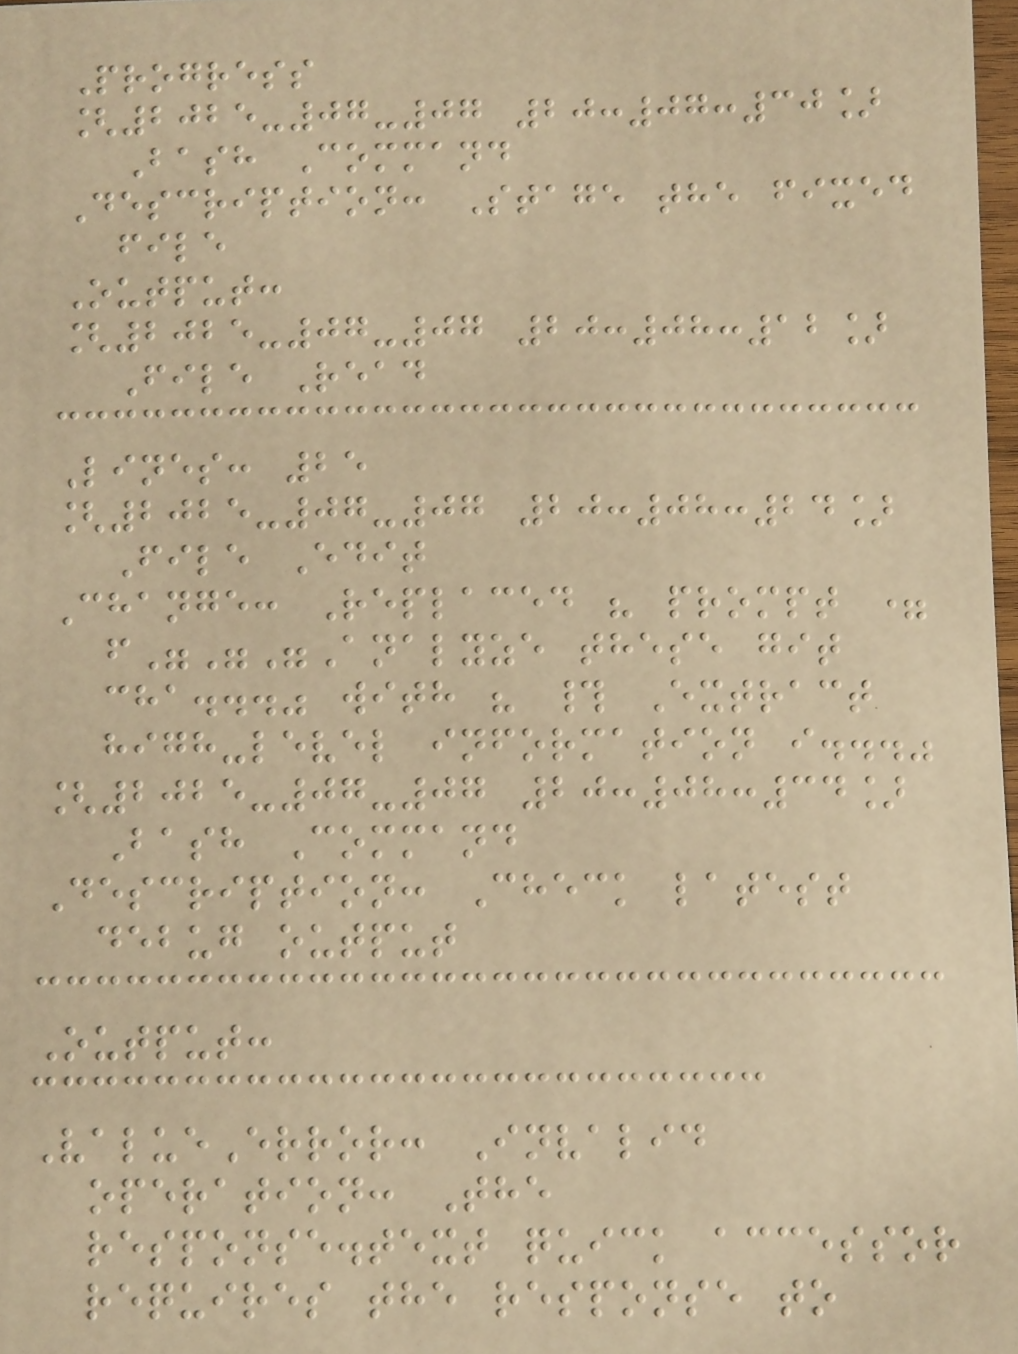Progress
[2025-07-07 20:07:30]
Bash Command
Description: Stage the fixed
file
Output:
[2025-07-07 20:08:12]
File Read
Lines: 25
[2025-07-07 20:08:24]
File Edit
Change: Replaced " prompt =
f"""Analyze these git
cha..." with " # Extract
high-level information i..."
[2025-07-07 20:08:34]
Bash Command
Description: Check latest
debug output
Output:
ValueError: Invalid
operation: The
response.text quick accessor
requires the response to
